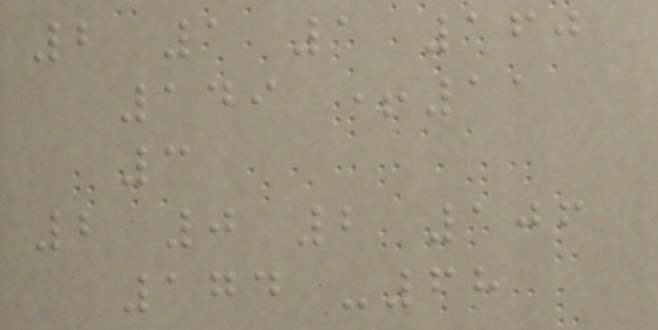2 1 1 160
149 +11
3
2 0 2 106
174 -68
